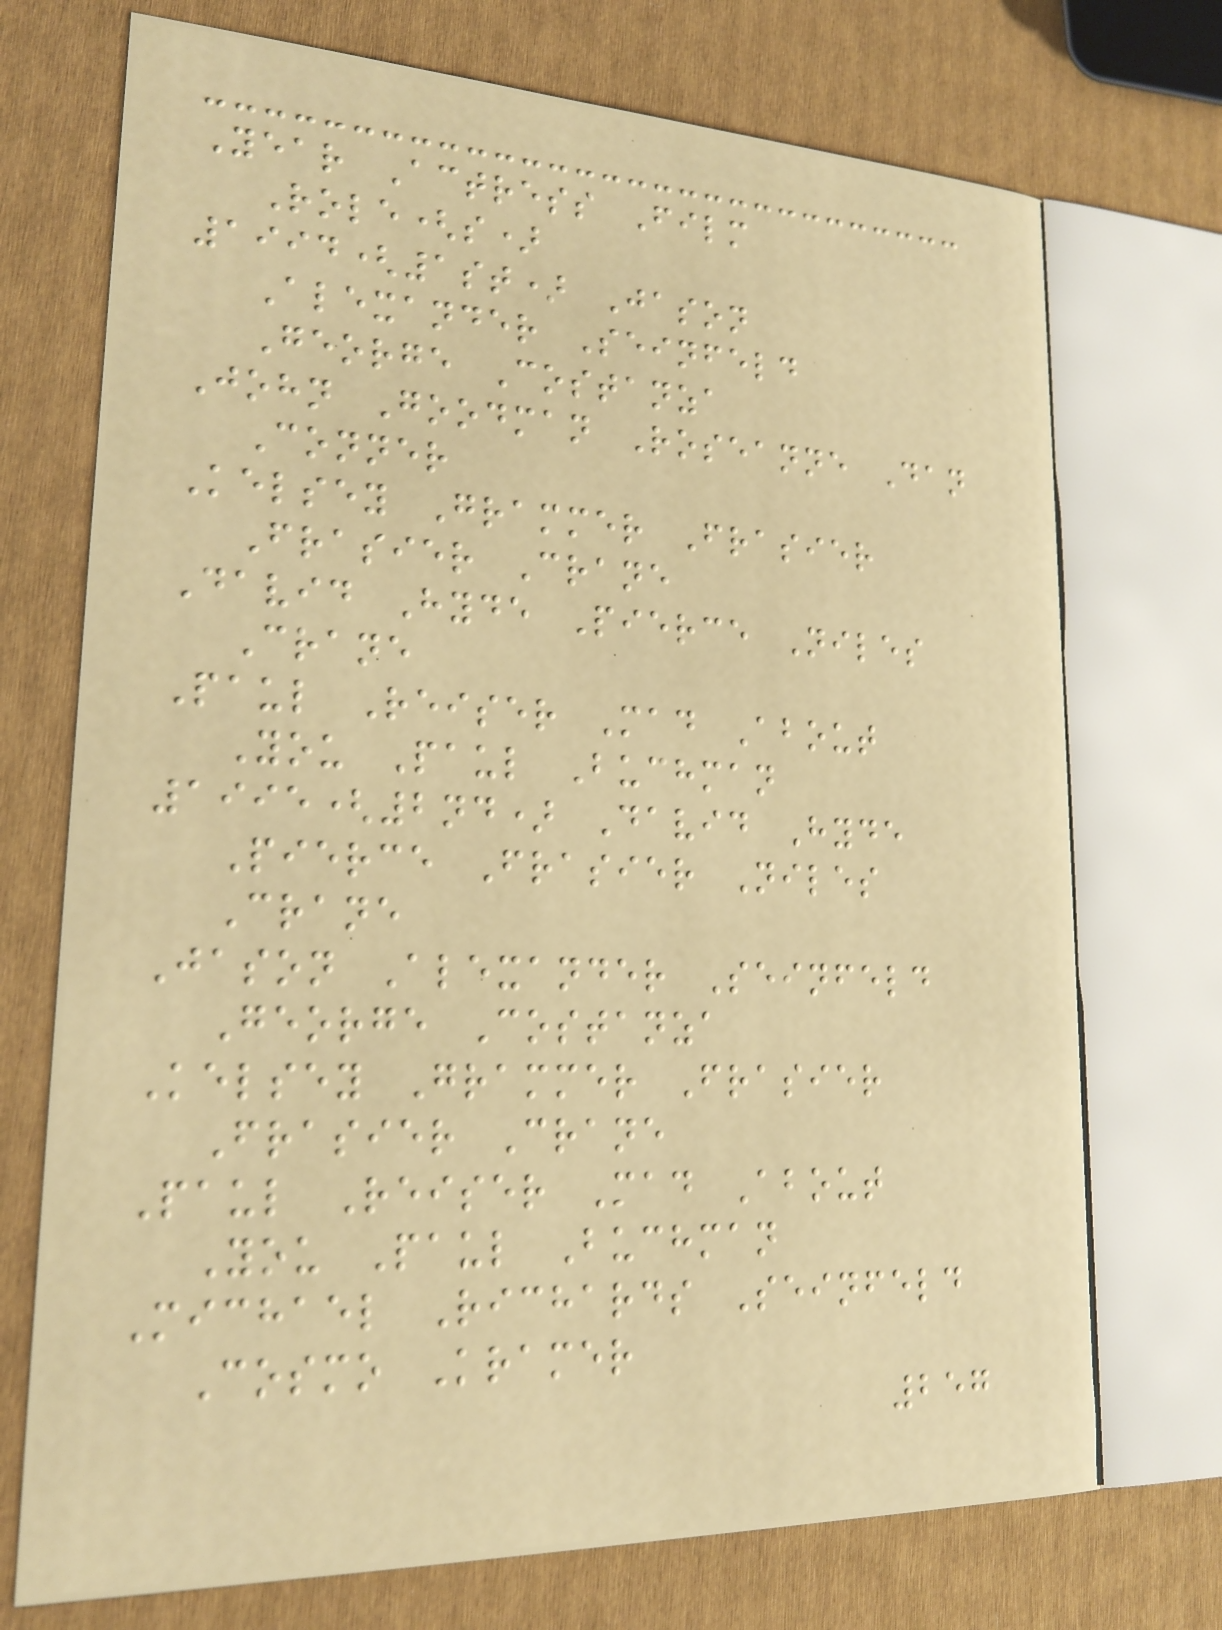Year Actress Film
Role(s)
1994(1st) Jason
Alexander Seinfeld
George Costanza
John Goodman Roseanne Dan
Conner
Kelsey Grammer Frasier
Frasier Crane
David Hyde Pierce Niles
Crane
Paul Reiser Mad About
You Paul Buchman
1995(2nd) David Hyde
Pierce Frasier Niles
Crane
Jason Alexander Seinfeld
George Costanza
Kelsey Grammer Frasier
Frasier Crane
Paul Reiser Mad About
You Paul Buchman
Michael Richards Seinfeld
Cosmo Kramer
257
